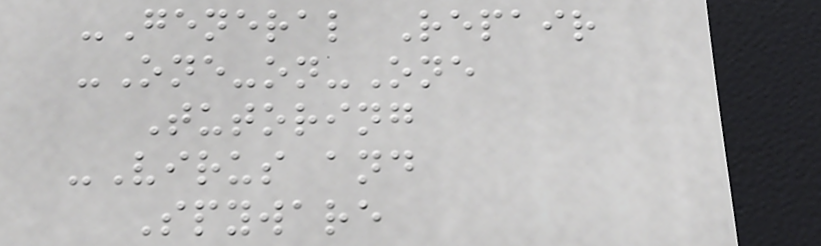-General Repair
-One-on-One
Tutoring
-Virus and
Spyware
